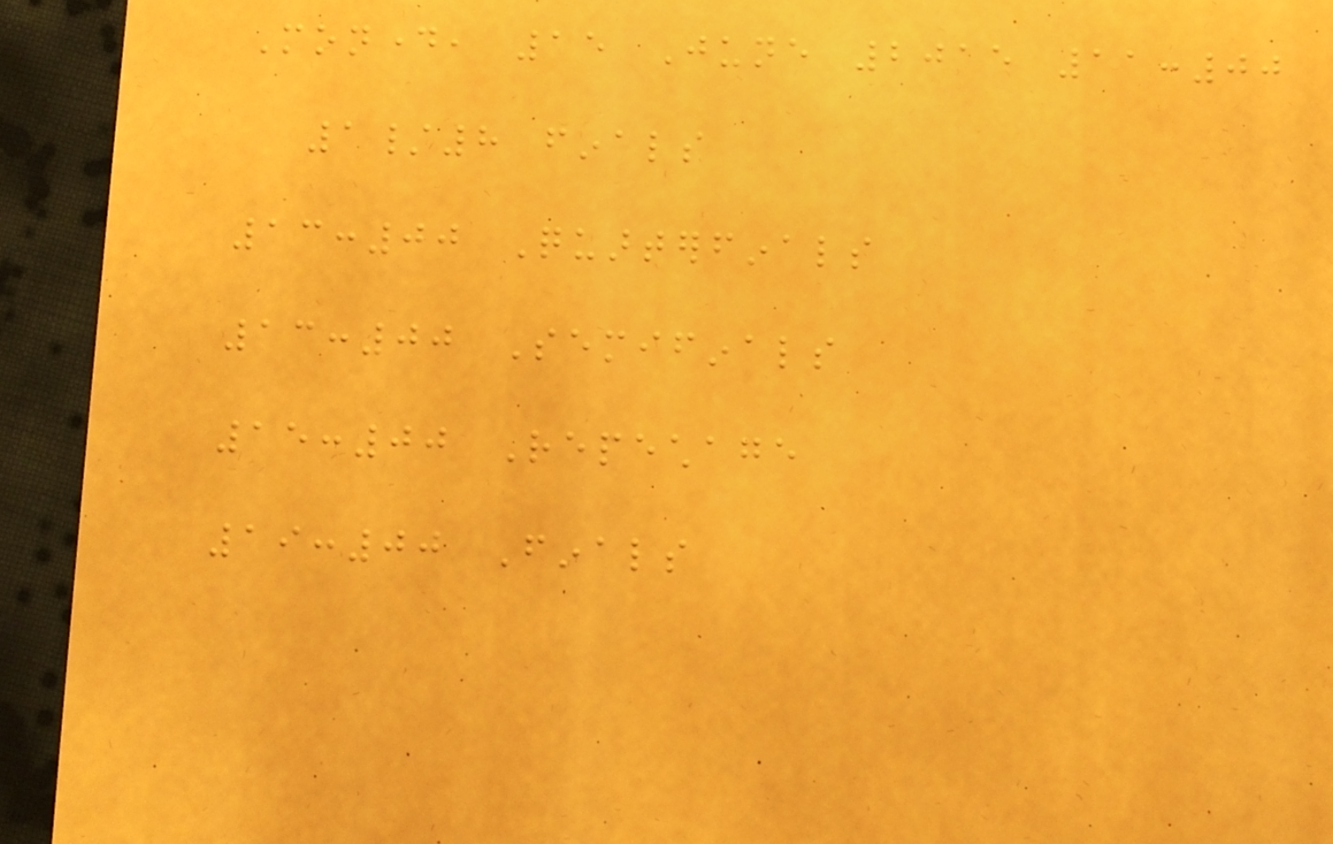Monday, 15 June 2015 11:00
1/8 finals
13:00 Quarterfinals
13:00 Semifinals
15:00 Repechage
19:00 Finals
